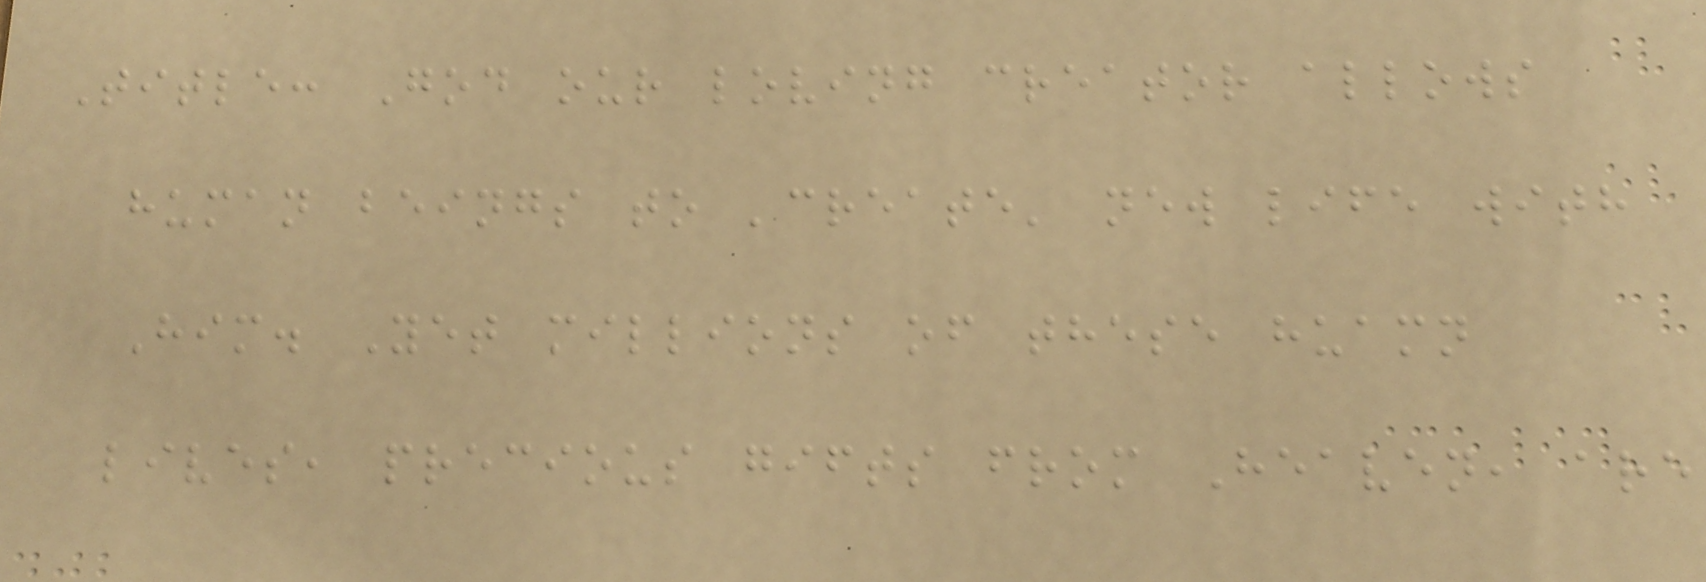Title: God our loving creator allows
human beings to 'create' new life with
Him. Yet millions of these huamn
lives, precious gifts from Heaven, are
